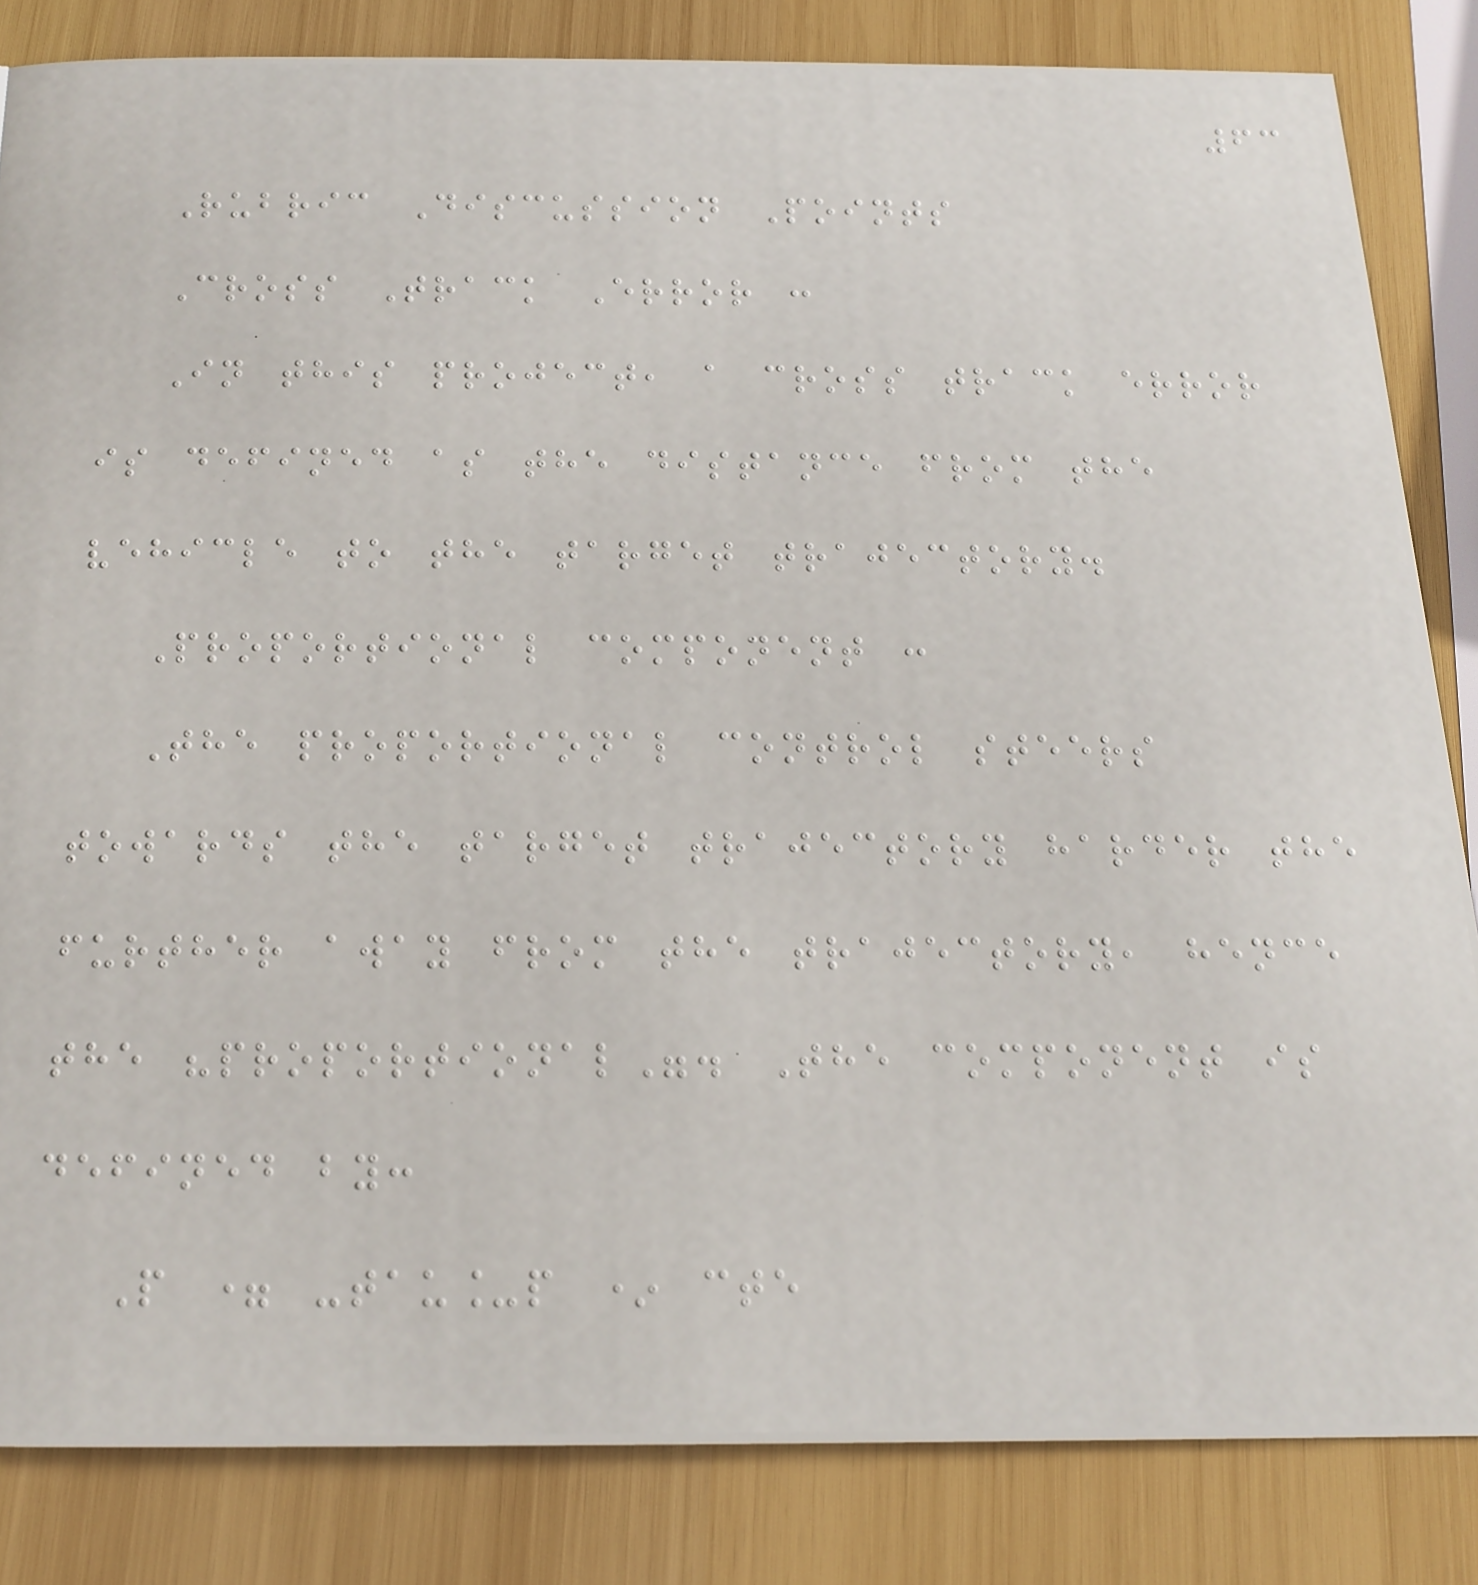63
Rubric Discussion Points
Cross Track Error :
In this project, a cross track error
is defined as the distance from the
vehicle to the target trajectory.
Proportional component :
The proportional control steers
towards the target trajectory harder the
further away from the trajectory, hence
the "proportional". The component is
defined by:
P = -tau_p * cte
